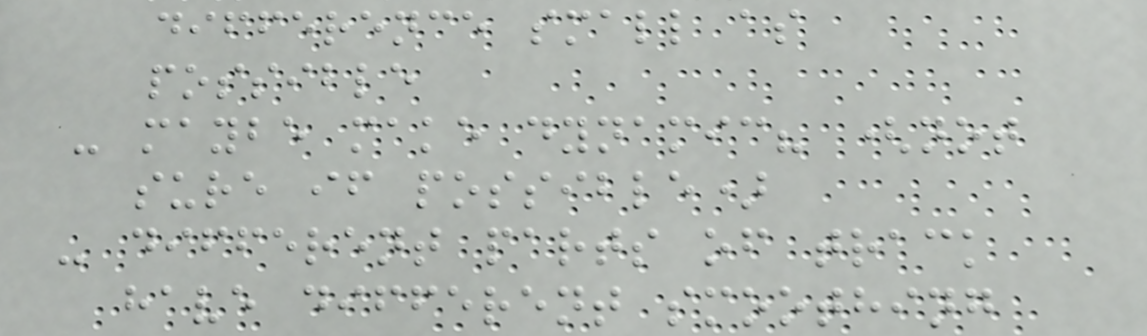difference small as
possible
- maybe make dynamic? (not
sure if possible)
- different parts of track
have different smoothing
